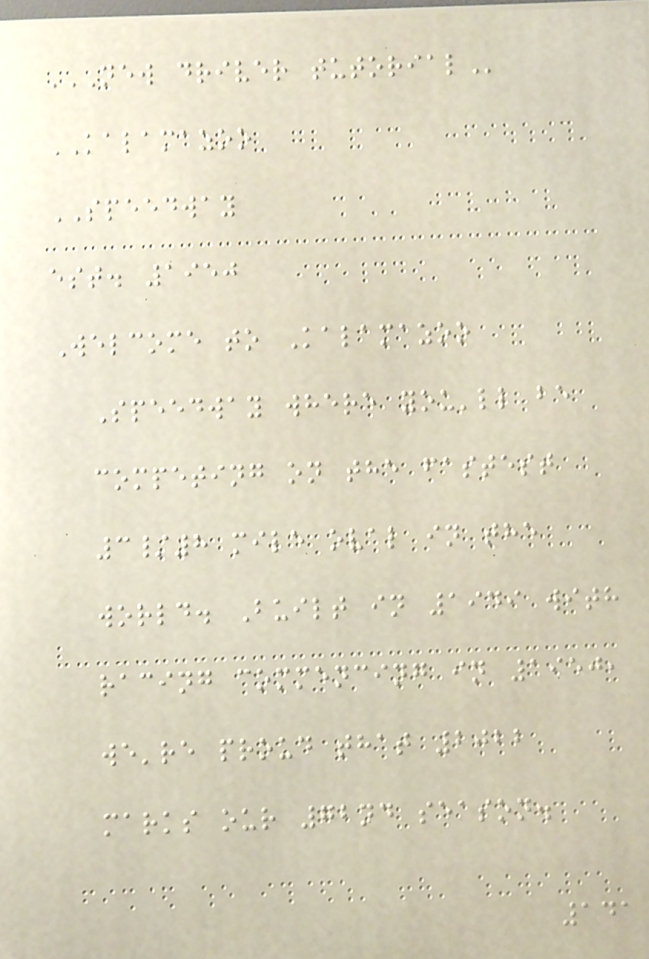NEW DRIVER TUTORIAL
KALAMAZOO
SPEEDWAY
est. 1950
Welcome to Kalamazoo
Speedway where you'll be
competing on the fastest
3/8 mile oval in the
world. Built in 1949 with
racing commencing in 1950,
we're proud that 2022
marks our 72nd season.
141
